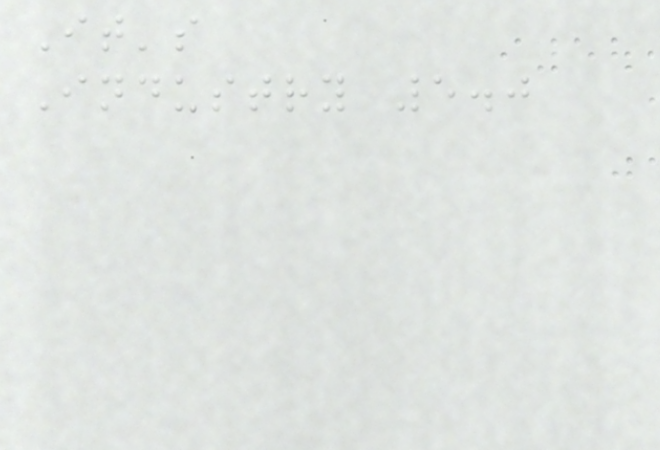It's
Industry 5.0
